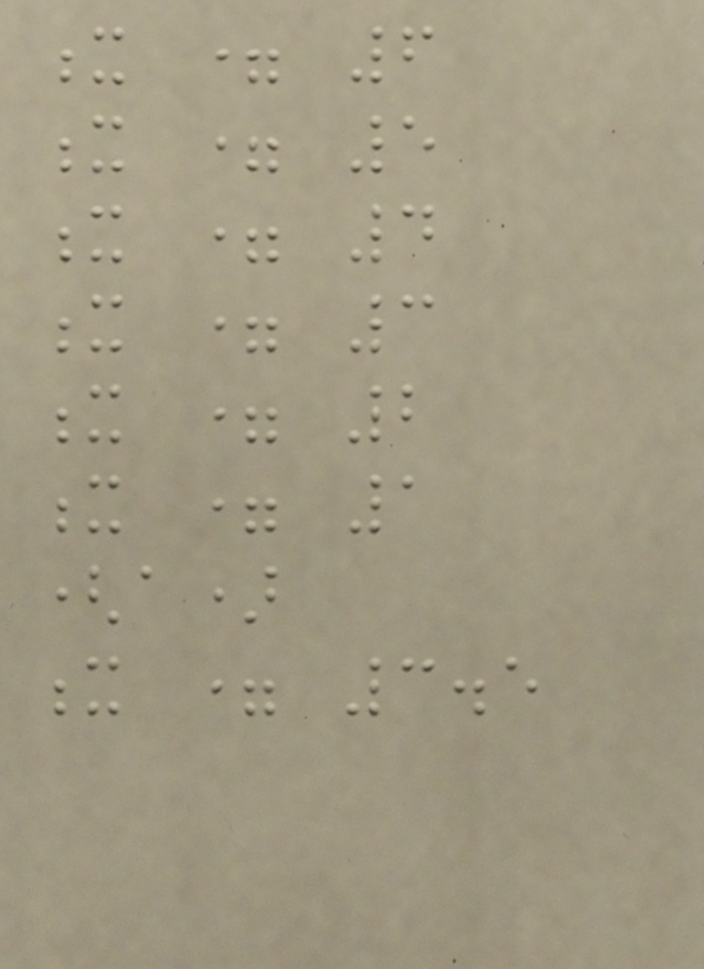x = 6
x = 5
x = 4
x = 3
x = 2
x = 1
(a)
x = 3.5
